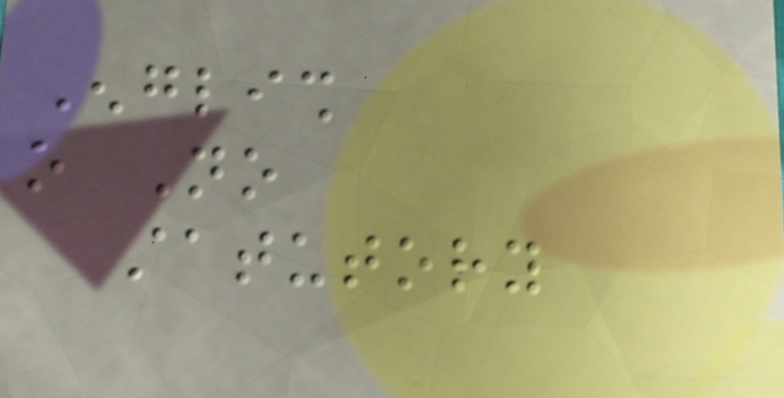English
o No
statutory
